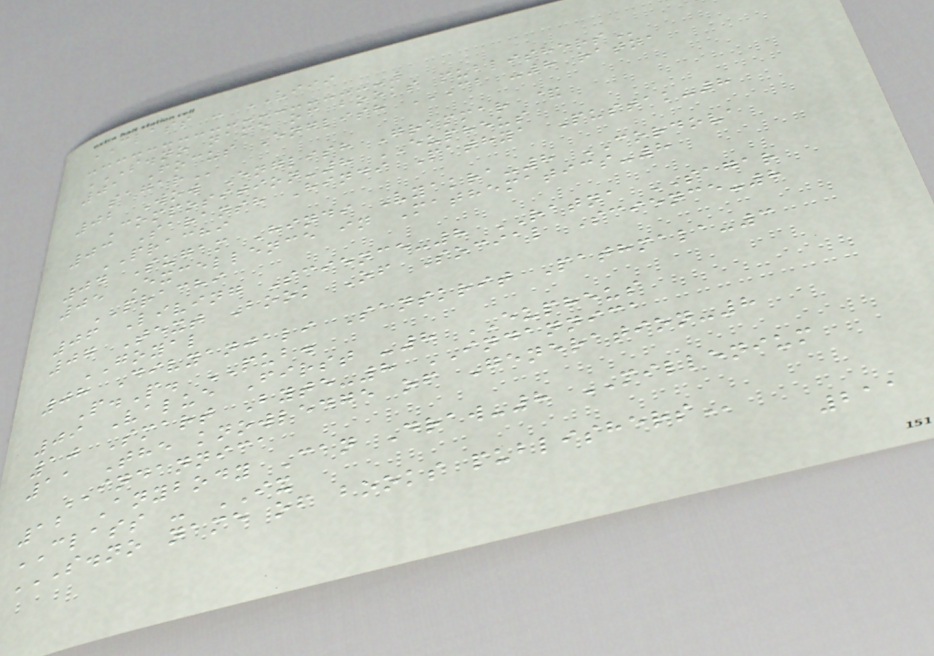CLASS - VIII
S.NO NAME OF BOOKS PUBLISHERS
01 Focus English CB -8 RATNA
SAGAR
02 Wow English Grammar &
Composition-8 EUPHEUS
03 Saransh Hindi Pathya Pustak-8
PRACHI
04 Sugam Hindi Vyakra-8 CORDOVA
05 Excellence in Mathematics-8
PRACHI
06 Living Science-8 RATNA SAGAR
07 Text Book Of Social Science-8
GOYAL
08 Divyanjali Sanskrit Pathmala-3
P.P. PUB.
09 Value First -8 EUPHEUS
10 Smart Byte-8 INDANNICA
11 The knowledge of Generation-8
INDANNICA
12 Anybody Can Draw-8 MILLENIUM
CLASS - IX
S.NO NAME OF BOOKS PUBLISHERS
211
